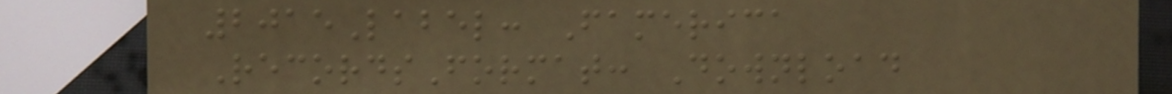2015Label: Famerica
RecordsFormat: Download
